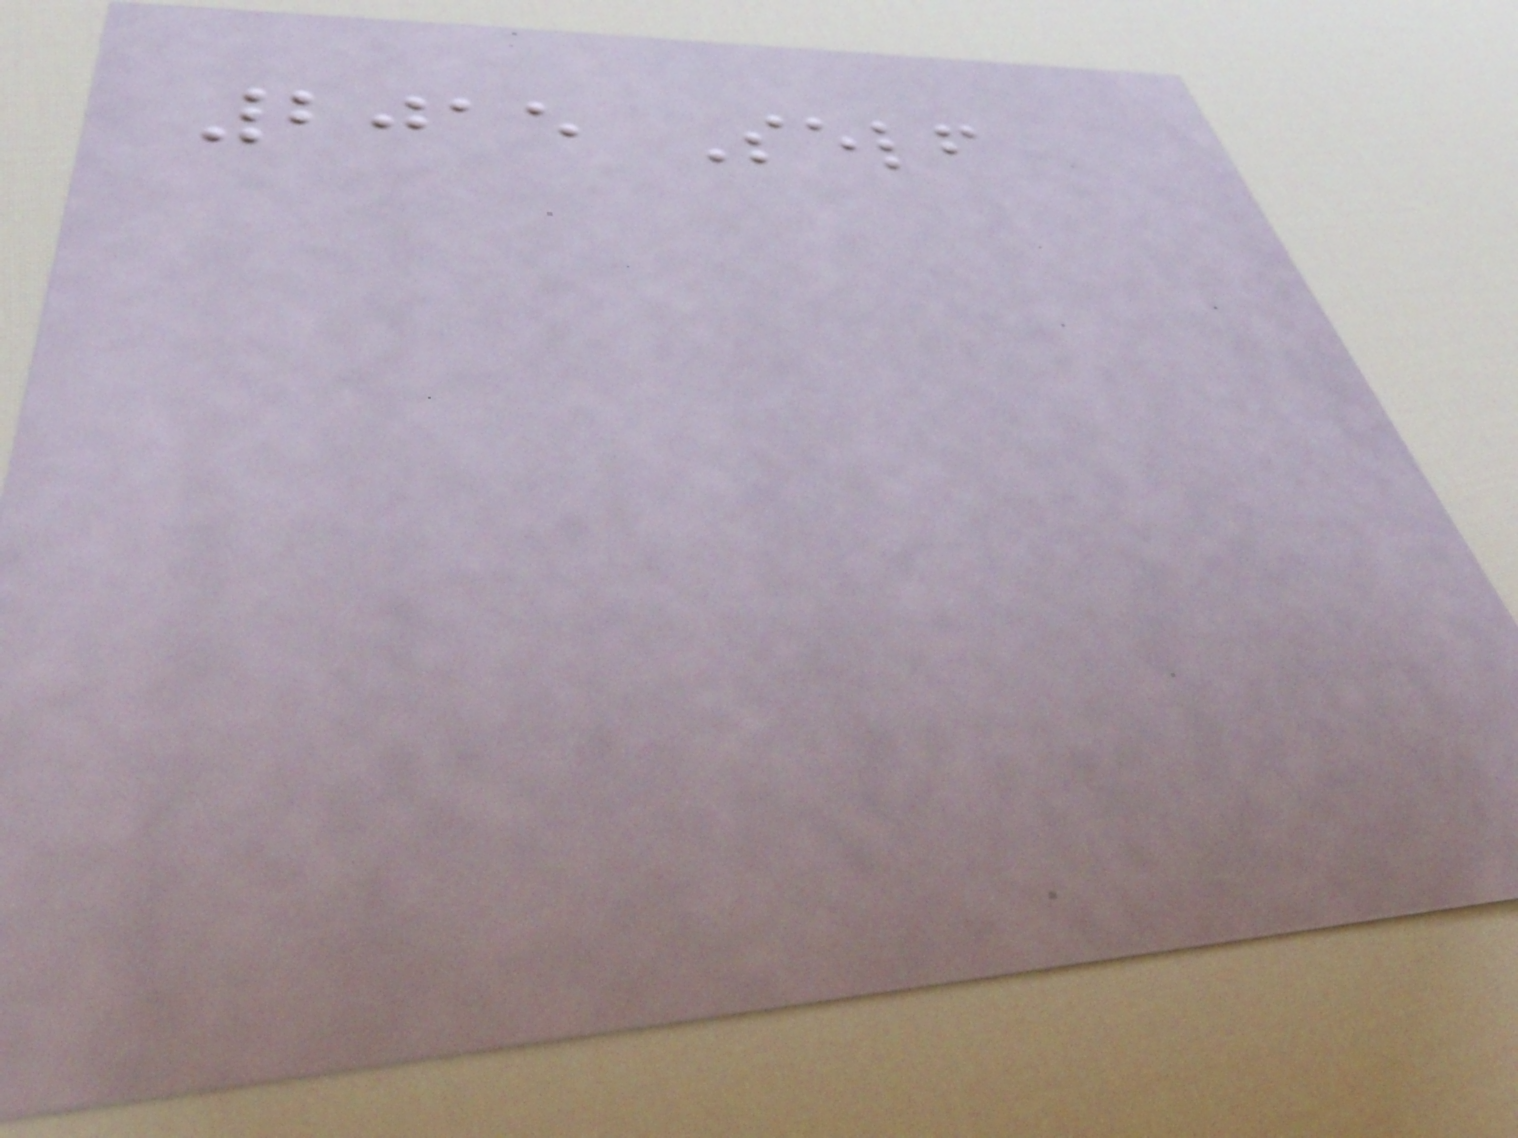2015 Self
